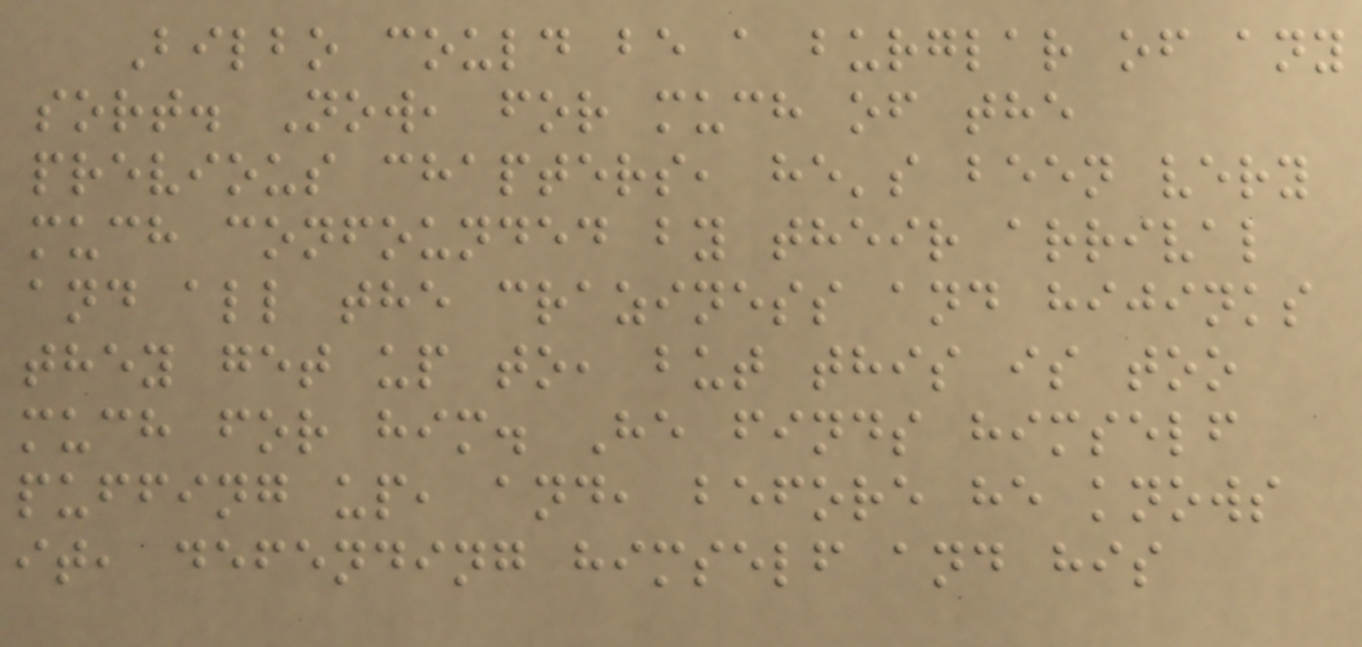Bilbo could be a burglar of any
sort. Now, for much of the
previous chapters, he's been very
much confounded by their arrival
and all the craziness and hijinks
they get up to, but this is too
much for him. He finds himself
puffing up, and, before he knows
it, defending himself and his
